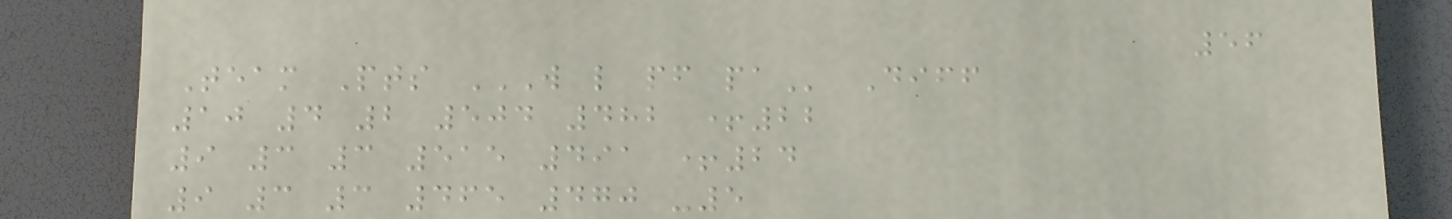56
Team Pts W L PF PA Diff
10 4 2 504 482 +22
9 3 3 515 491 +24
9 3 3 465 470 -5
